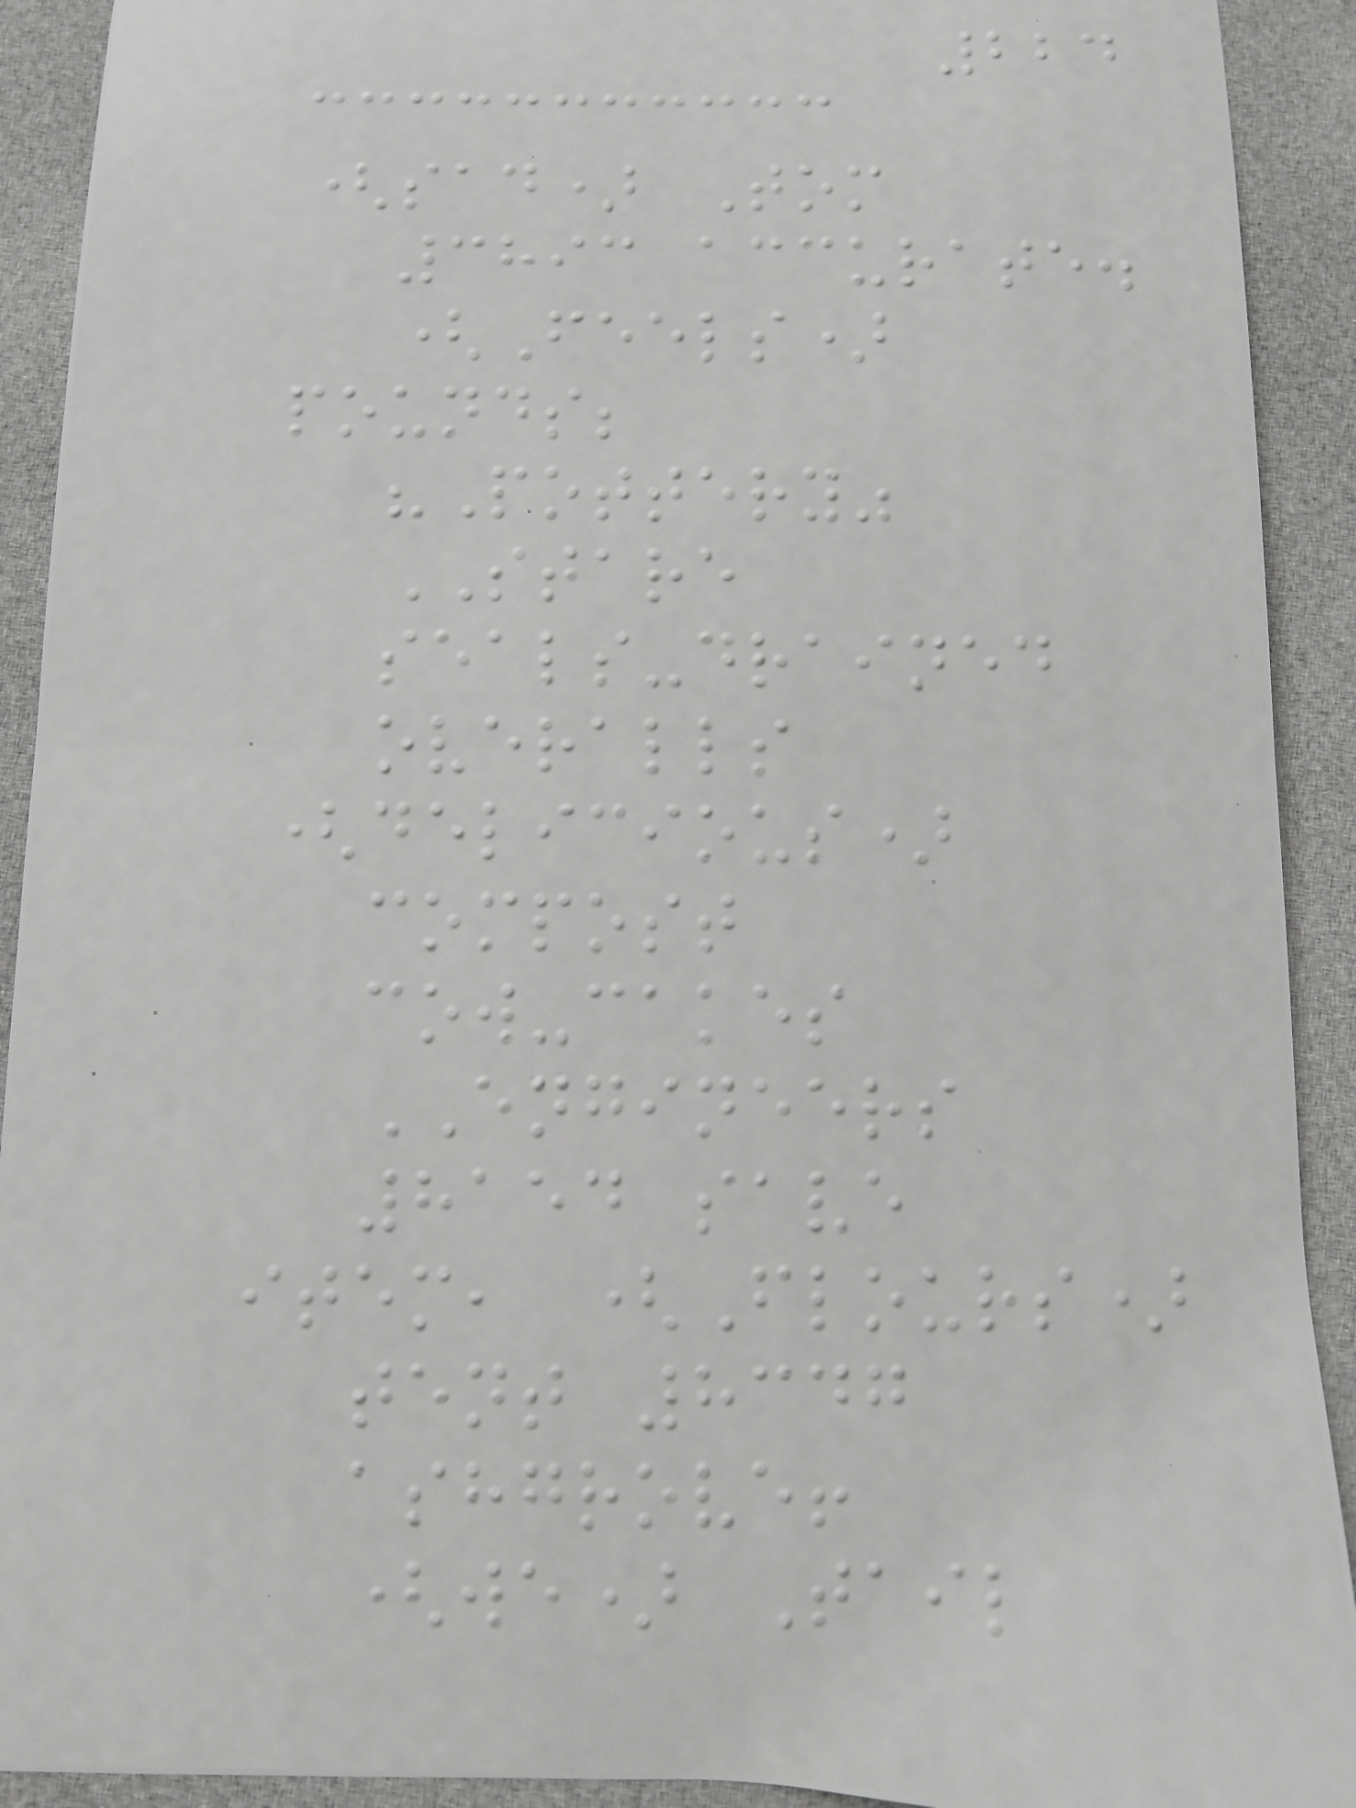224
(sad) Tom
3893 accurate.
(Feels)
pounds;
"Pottery"
STARE
seals-drained
overalls
(delicious)
compost
cow-cakes
ENGINEERS
8154 save
item, (Flours)
tent 8347
ashgrove!
(we) Tail
